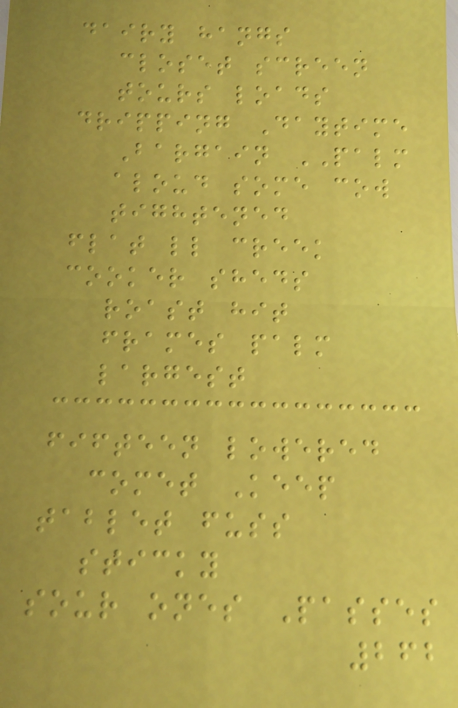dairy hangs
closet screen
tours loads
dripping Daytime
Bargain PALM
aloud some cow
tightened
flat ll creek
cooker sheds
roast hit
frames palm
largest
fifteen lowered
comet Keep
tablet fuss
sticky
sour ones Passes
262
